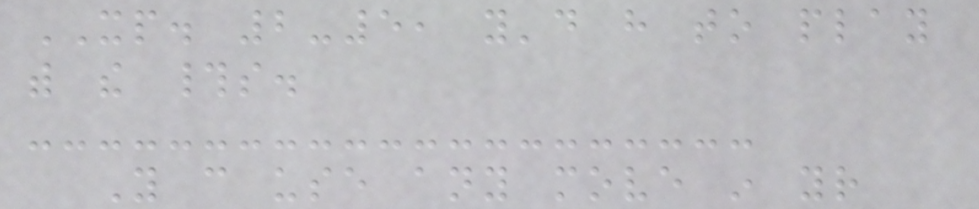XP. 2-5, you'd have to play
with the #s.
You can use any move in your
